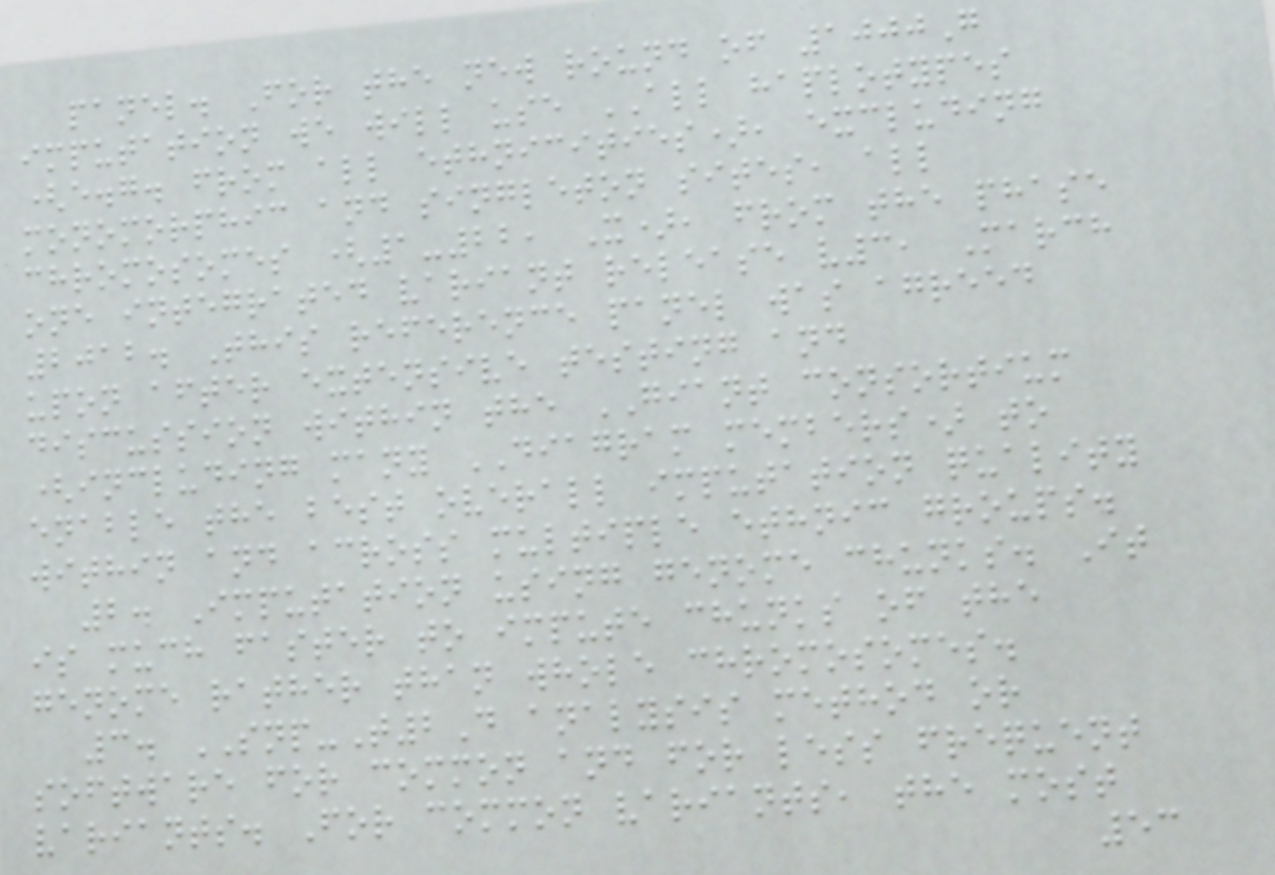panel. For the new round of 1000G
imputation we will use ALL haplotypes
(e.g. from all ethnicities), excluding
monomorphic and singleton sites, all
chromosomes (1-22, X), from the phase
one integrated variant release v3, March
2012. This reference panel was agreed
upon after extensive testing and
discussion within the GIANT consortium
(including many DIAGRAM members) to
enable the best overall imputation quality
within and across multiple ethnic groups.
2. Imputation using genome chunks. It
is much faster to impute chunks of the
genome rather than whole chromosomes.
3. SNP-T2D analysis method or
software for common and for less frequent
variants. For common variants, the most
53
